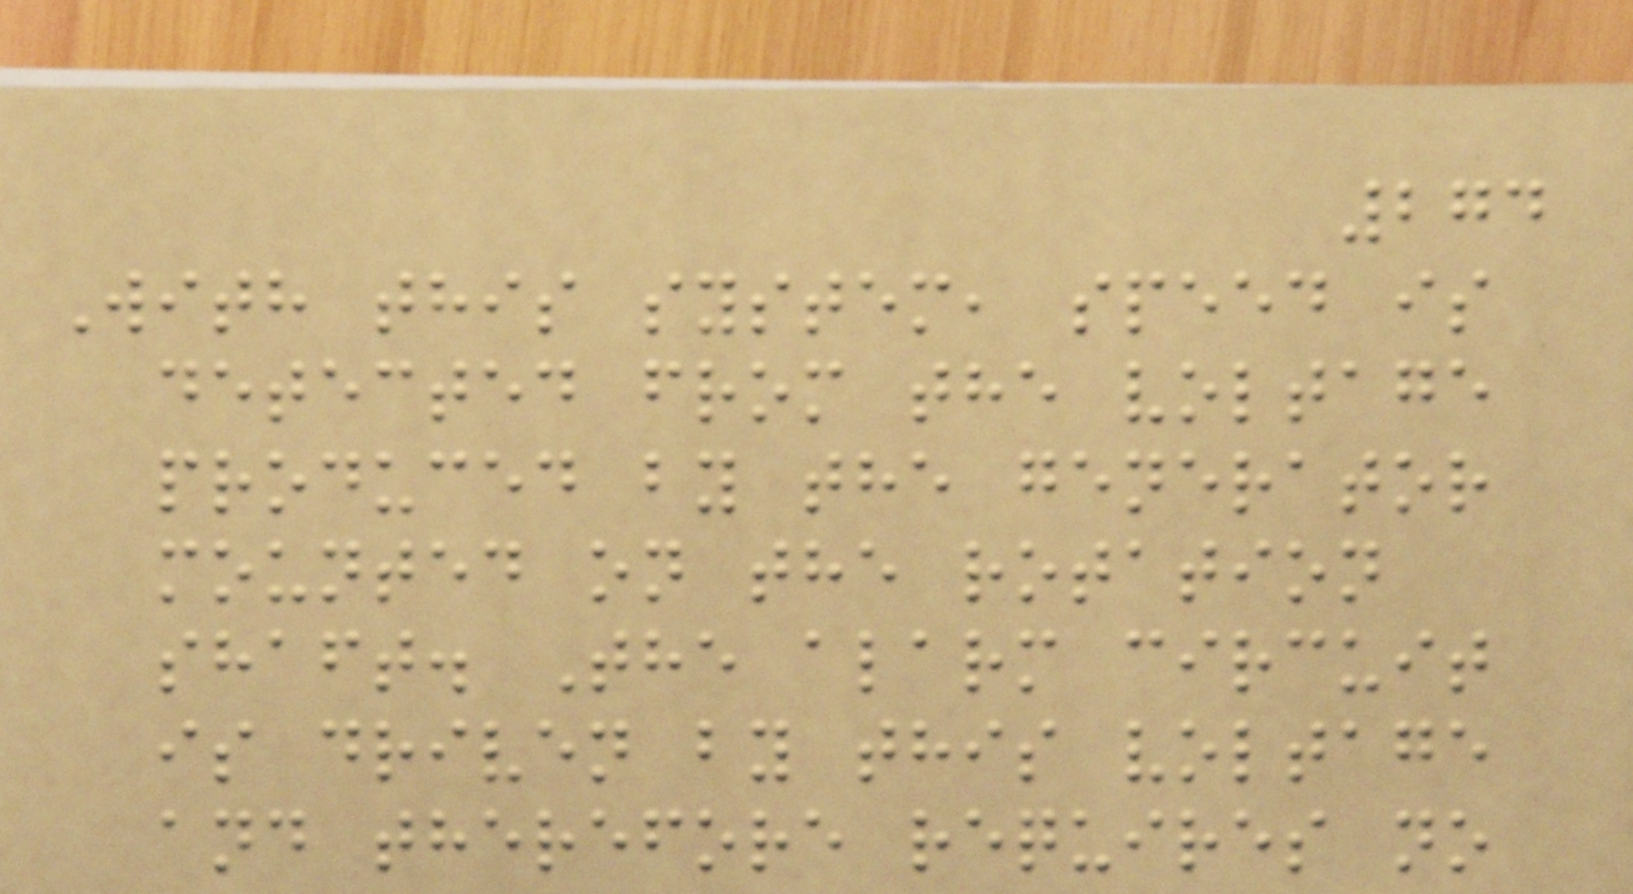274
With this system, speed is
detected from the voltage
produced by the generator
mounted on the rotation
shaft. The alarm circuit
is driven by this voltage
and therefore requires no
